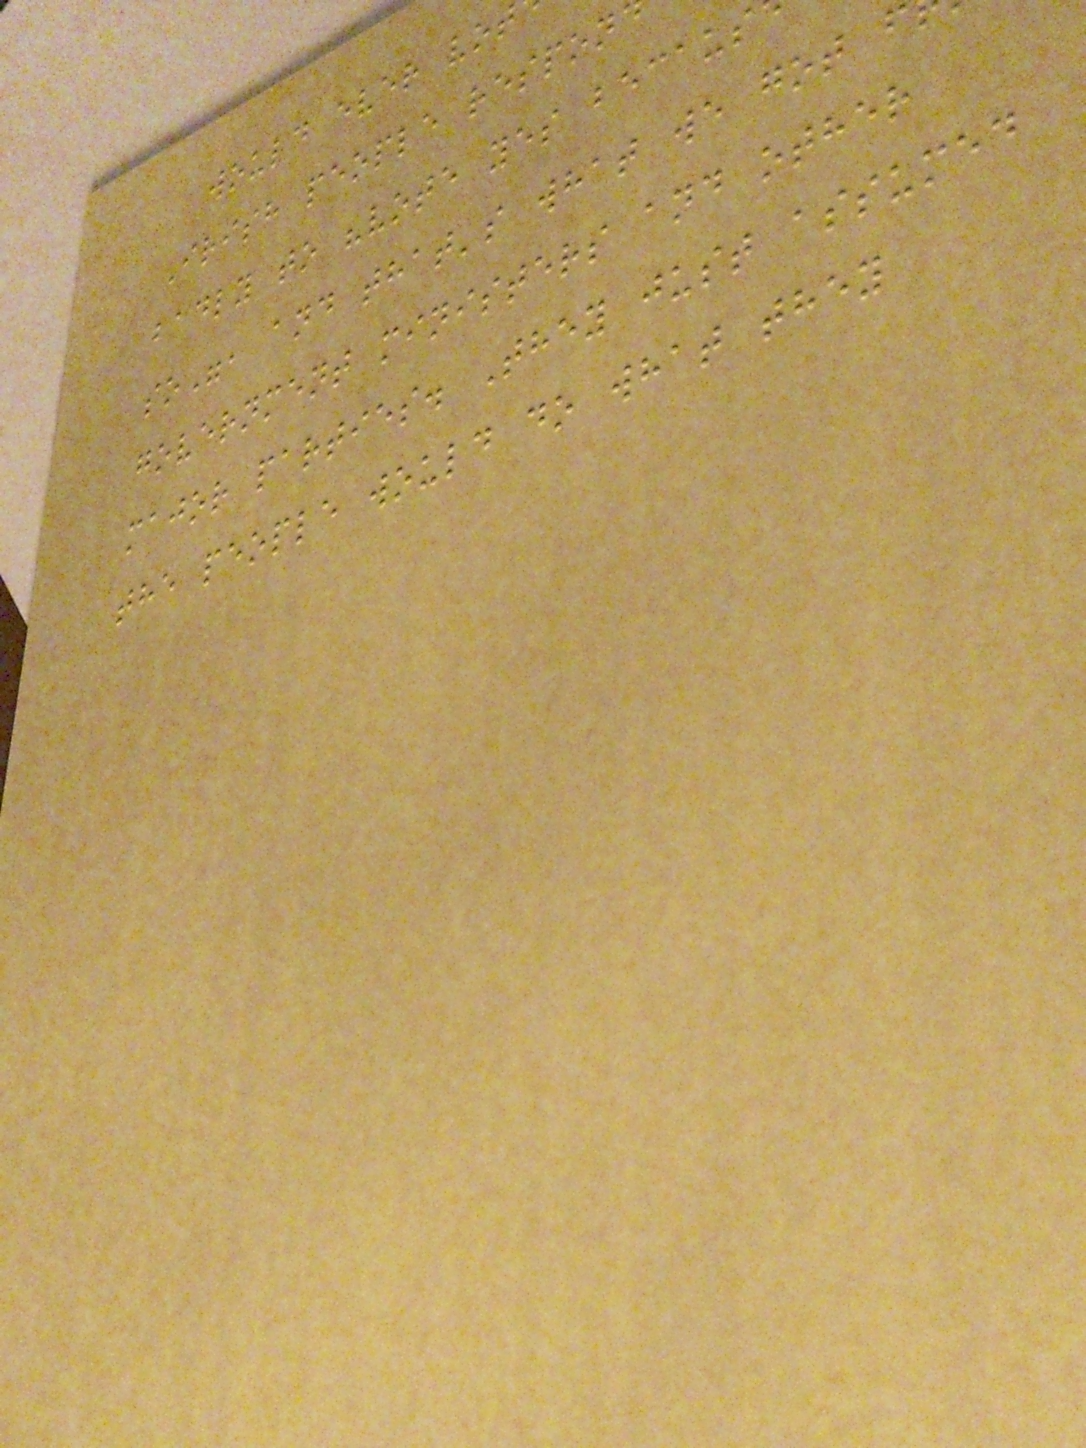would ever vot
Irish people respon
badly to "vote yes becaus
so", and that's what we got f
government ministers and other
major parties. They just assumed
the people would do what they
